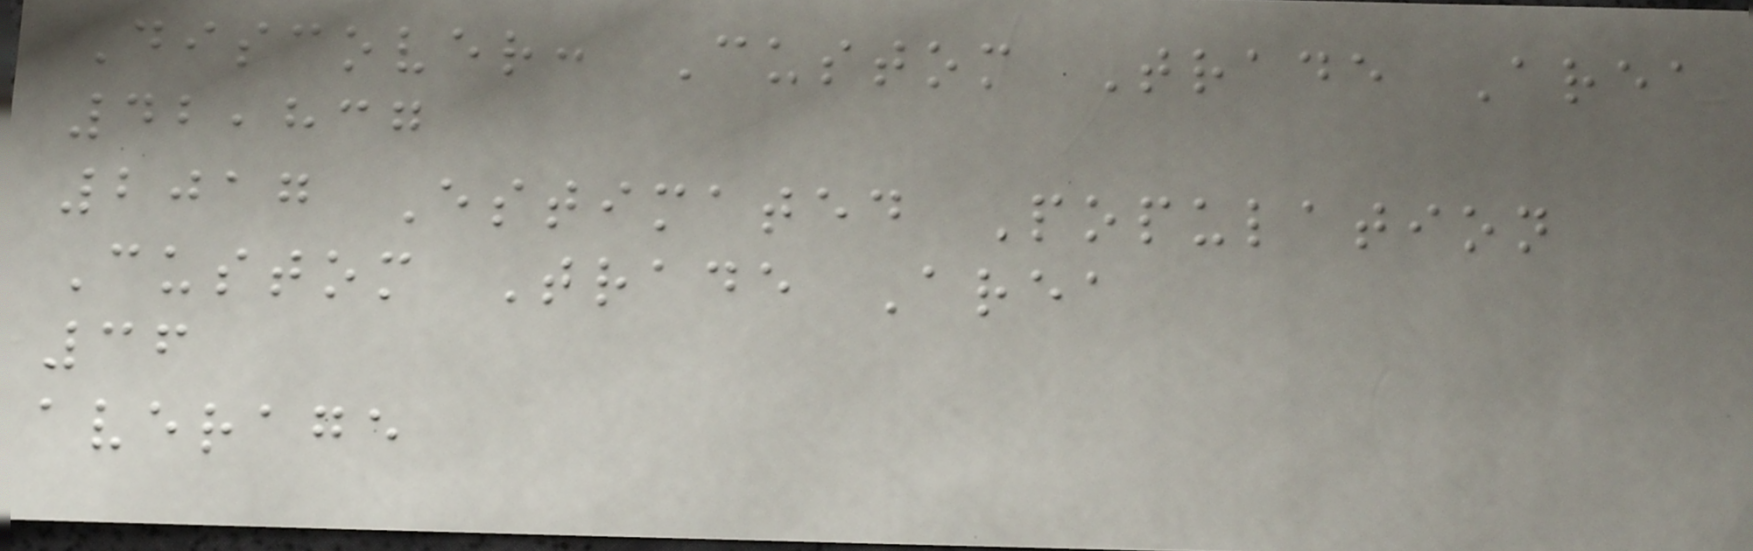Discover: Custom Trade Area
42,837
2017 Estimated Population
Custom Trade Area
36
average
